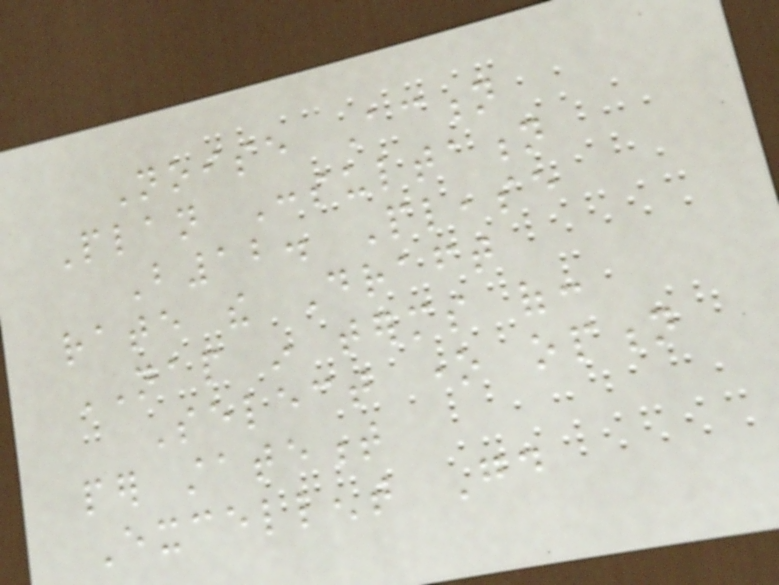Noise Action
Plan Consultation
B12. Please
rate the Draft
NAP in terms of:
Select one option
per statement
Excellent Good
